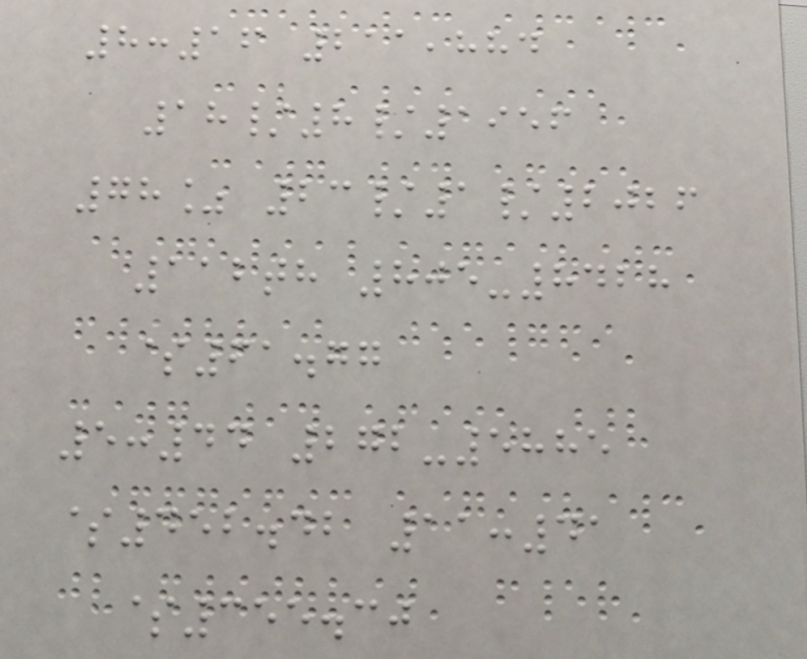8:16 211,884
18/8/1956
78% 23/1/2026
112th 805-8428
$61.77
5:44 272-5885
$452.42 11:41
$355.30
